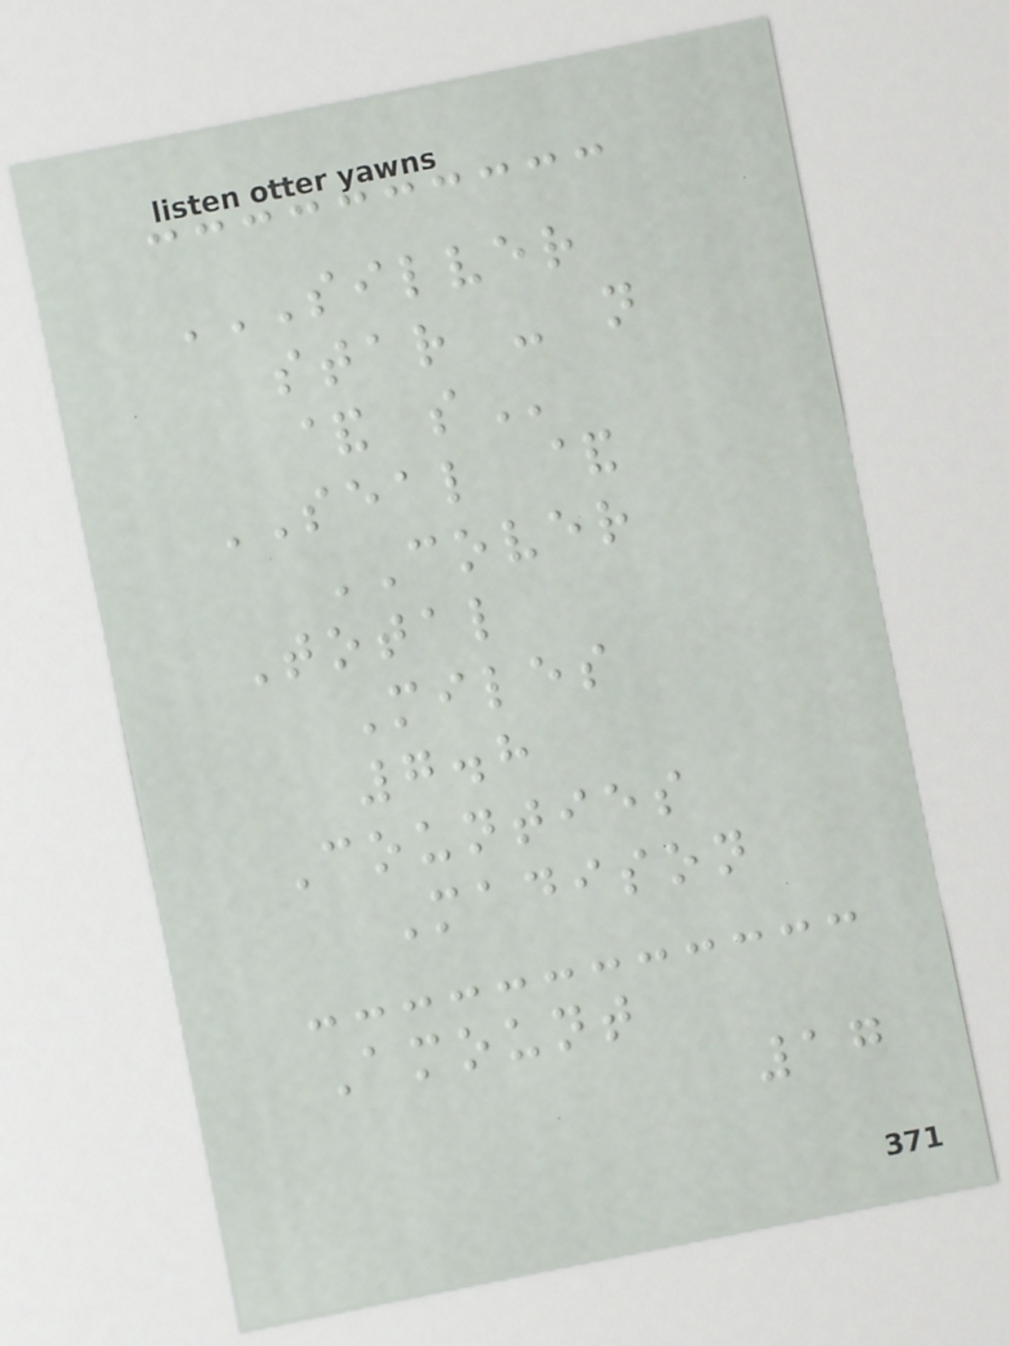SILVER
STAR - N
& S
SEAL &
COVER
Total
Miles
7.8
Counties
Madison
Amount
17
